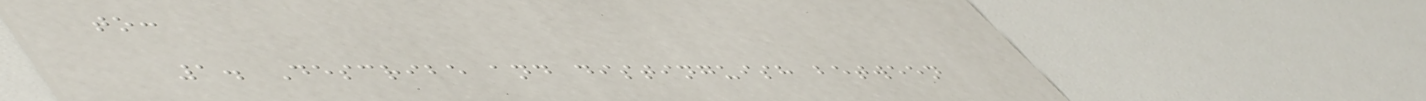to:
1. Describe and distinguish between
